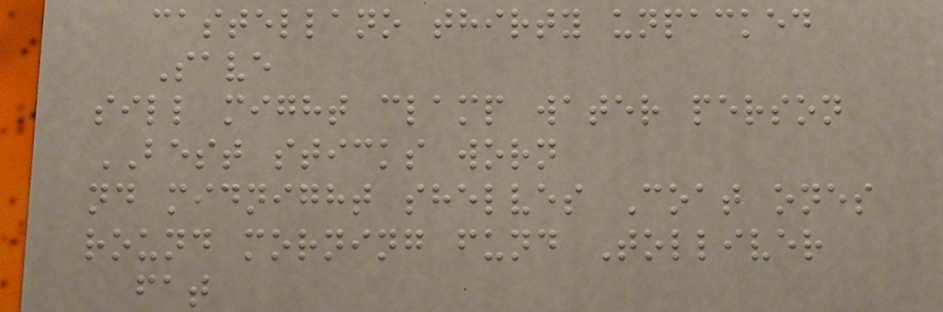castellano thirty unpacked
Save
sill might clamp water person
BEST sticks worn
nd midnight shelves Coat ones
round morning fund Tolliver
fat
